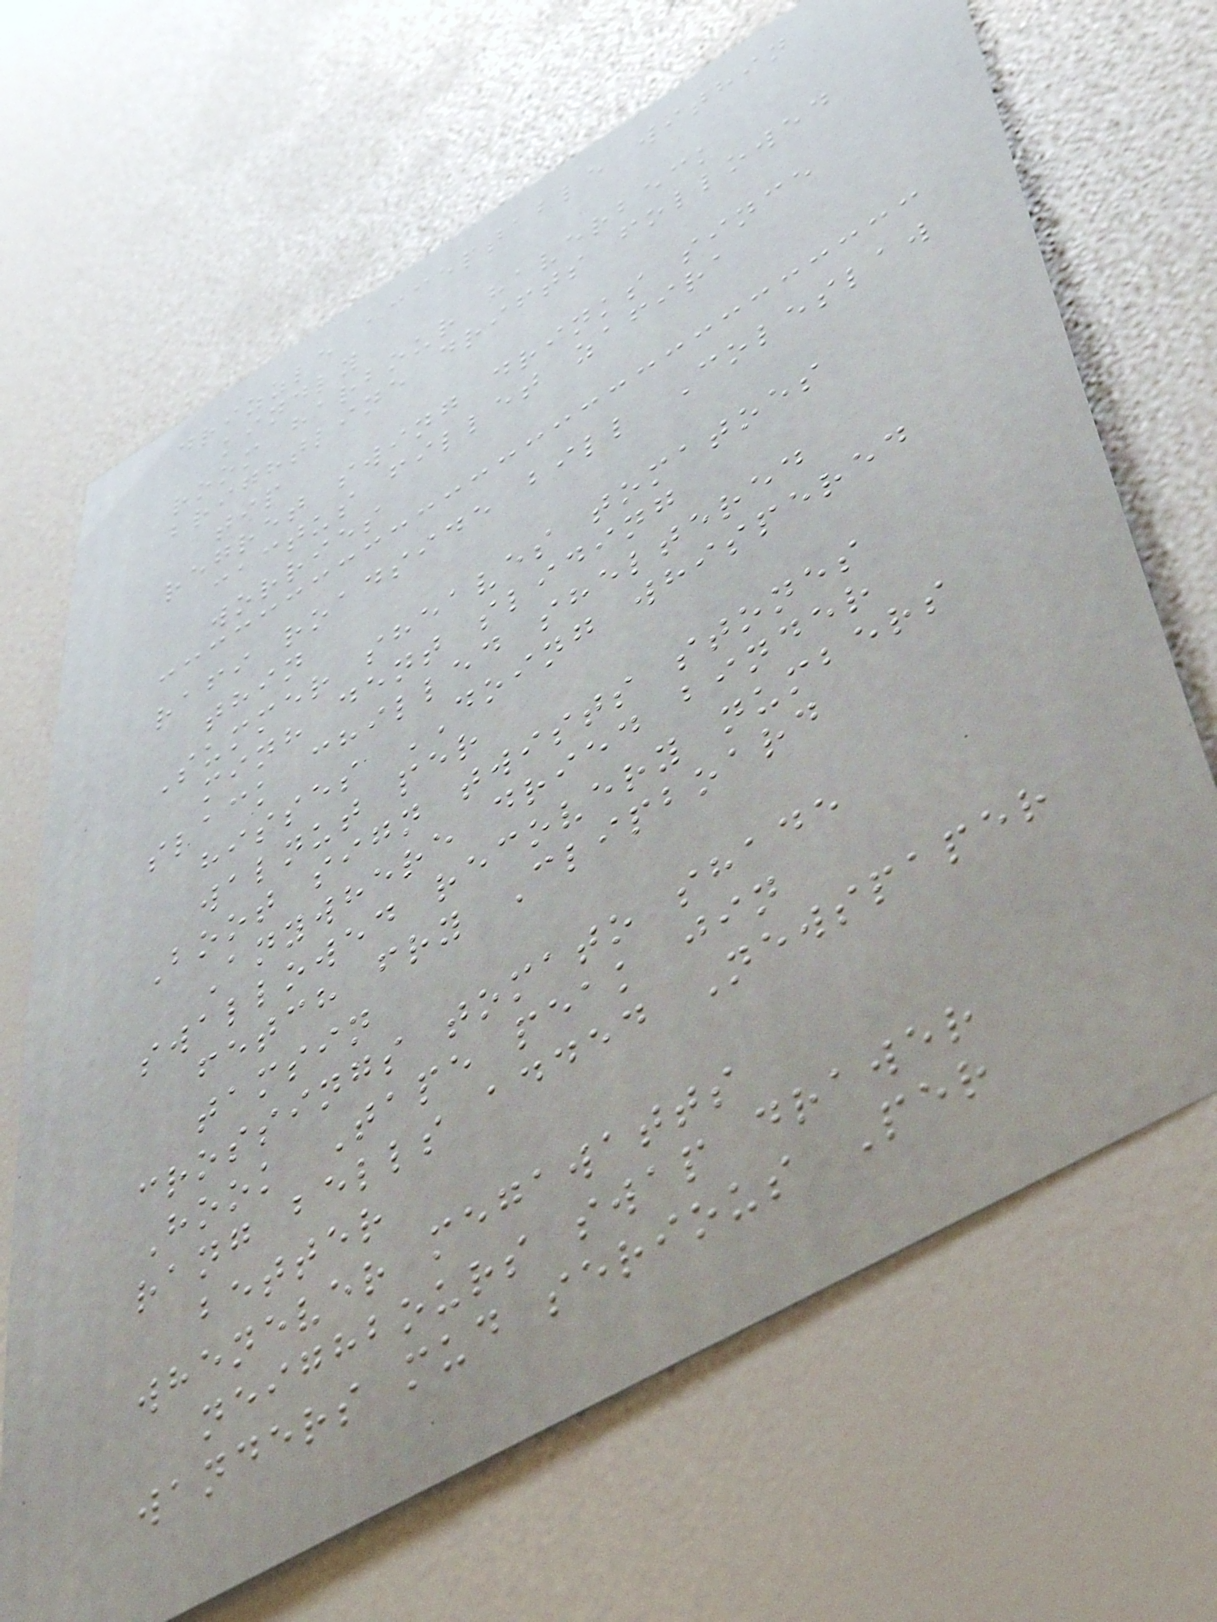drizzle acceptable within
kindly
room harbour haverbeck
brightline drifts followed
tip
regret swing drinks since
cactus fillet zafira
worries
rafi roadside bill Coleslaw
thin
Summer sheaves tomatoes
minh dent sliding
slack chilled sheltered
hisses DOING whispered
walnut per
Boot sign twists stones
Anywhere dried binder
swallowed recovery numbers
fetch fry Clipboard
tamsin
crossings tomato shade
Hook Tape peak jin
rang bells added Newspaper
better
whenever megawatts
neighbours swap drawer
wanders mud serious Per
